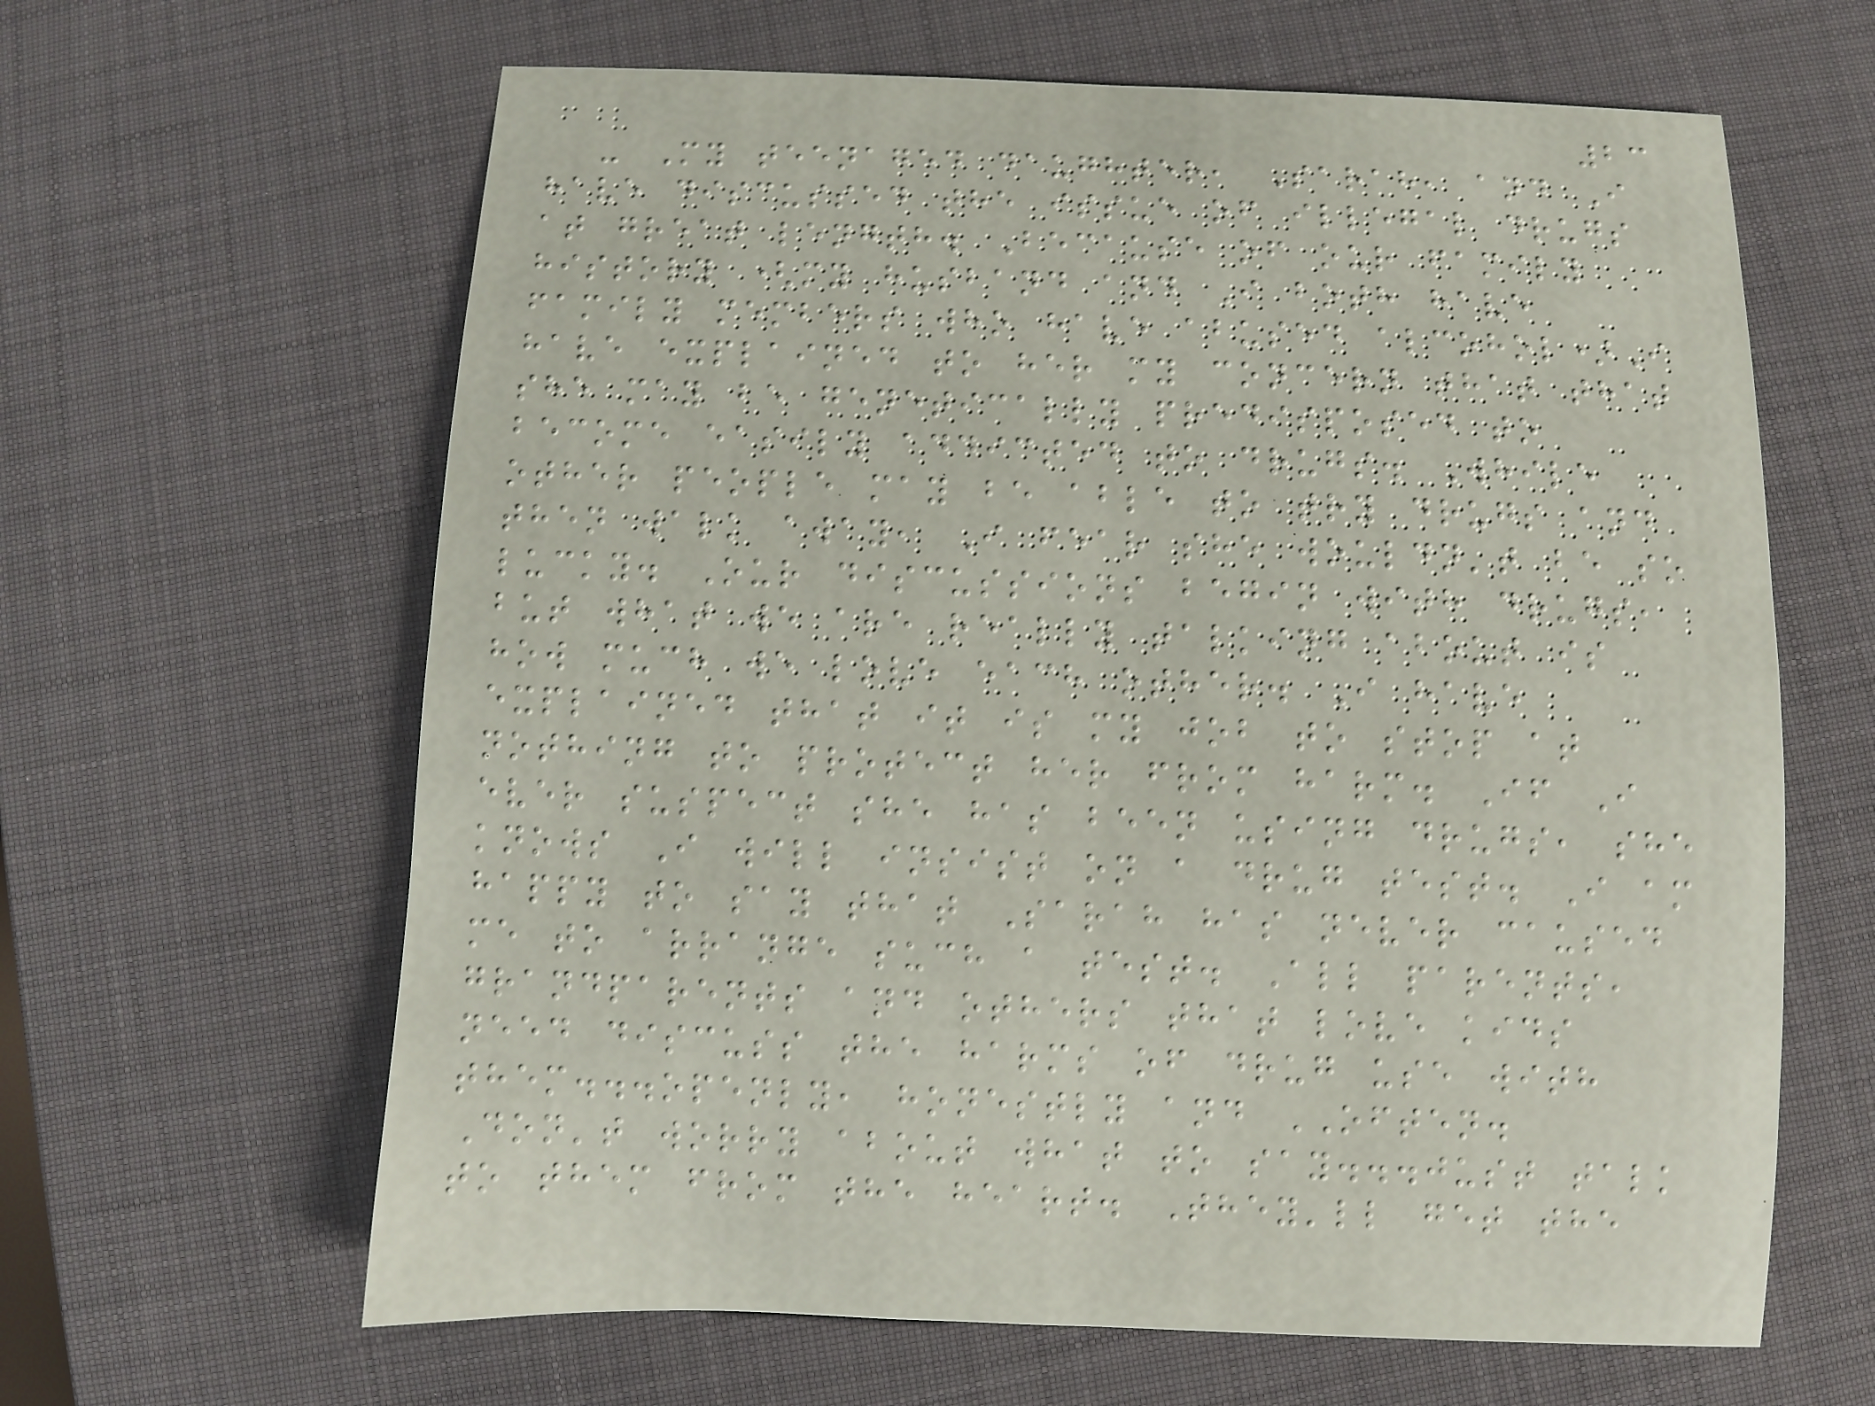23
- My teenaged daughter, Sarah, and I
have discussed the issue of illegal drugs
at great length. Because of our family
history (my husband and I both have
family members who have abused alcohol)I
have explained to her my concern that that
she may be genetically predisposed to
become easily addicted to drugs. While
other people may be able to try drugs and
then walk away, I fear she wouldn't be so
lucky. Our discussions begin with drugs,
but what we are really talking about is
how much we love each other. I have
explained that it is my job to stop at
nothing to protect her from harm. If I
ever suspect she has been using drugs, she
knows I will insist on a drug test. I am
happy to say that Sarah has never caused
me to arrange such a test. All parents,
grandparents and others that love kids
need discuss the harms of drug use with
them...openly, honestly and OFTEN.
Don't worry about what to say...just talk
to them from the heart. They'll get the
